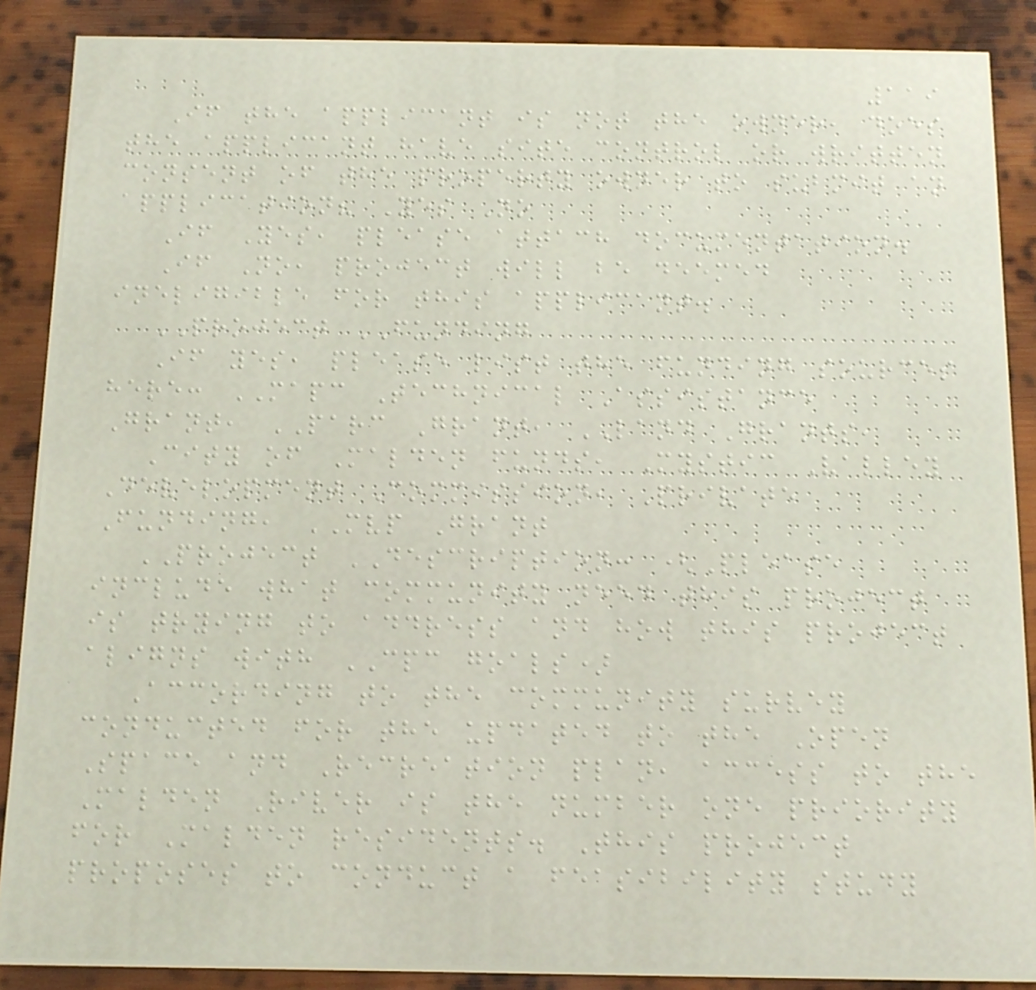119
If the applicant is not the owner, does
the applicant have site control or written
consent of the property owner to submit an
application? Yes No
If Yes, please attach documentation.
If No, project will be deemed
ineligible for this applicant.
PROJECT FUNDING
If yes, please list the funding sources
here: MAPC Technical Assistance
Grant, PARC Grant, LAND Grants,
City of Malden funds, Mystic Valley
Development Commission, Private
Funding, MVP Grant
PROJECT DESCRIPTION: (Please
include what community need this project
is trying to address and how this project
aligns with CPC goals)
According to the community survey
conducted for the updated to the Open
Space and Recreation plan, access to the
Malden River is the number one priority
for Malden residents. This project
proposes to conduct a feasibility study
